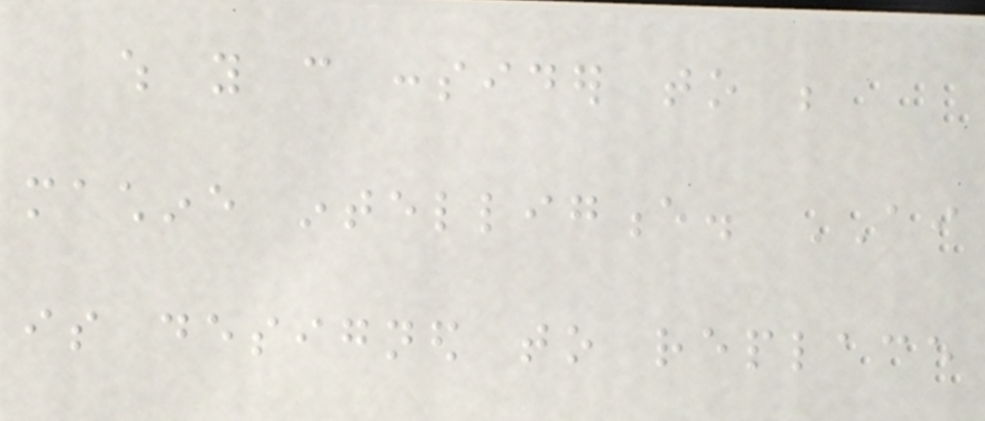which you can consider to be
machine intelligence. AI
is designed to replace
